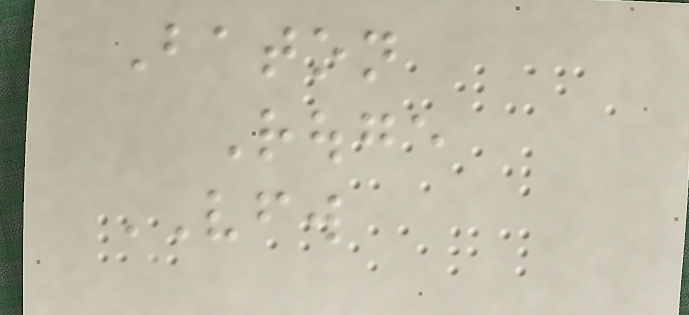Baton
Rouge
VFW
